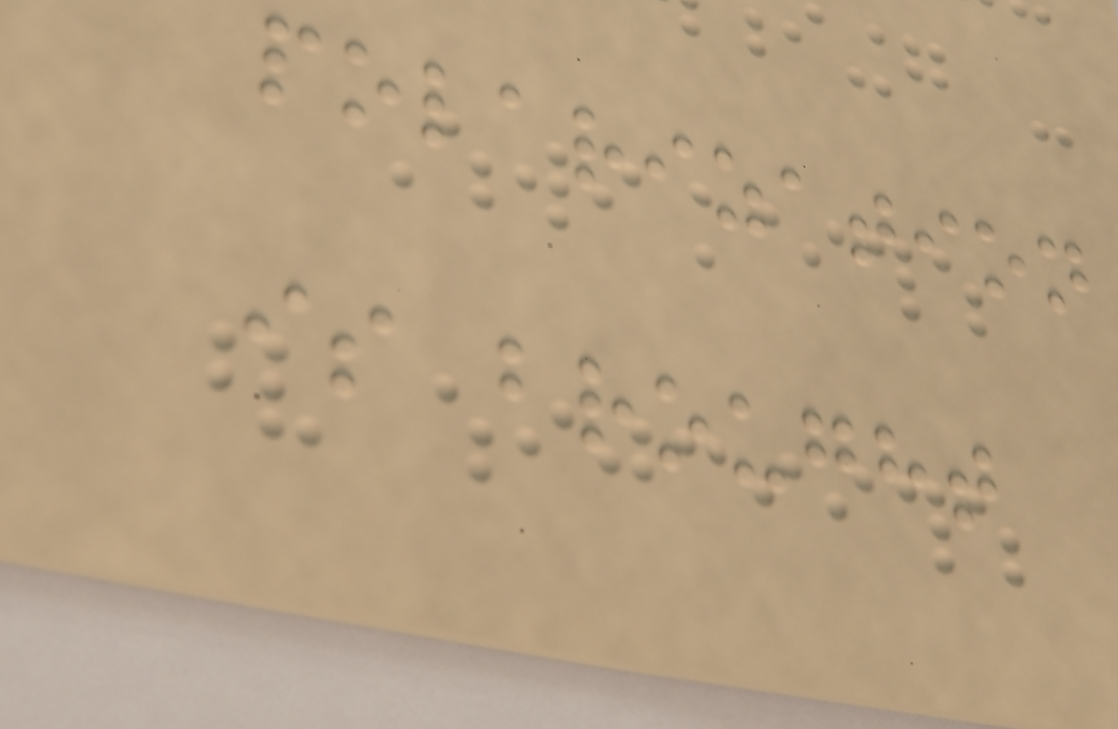polarization
is brought
